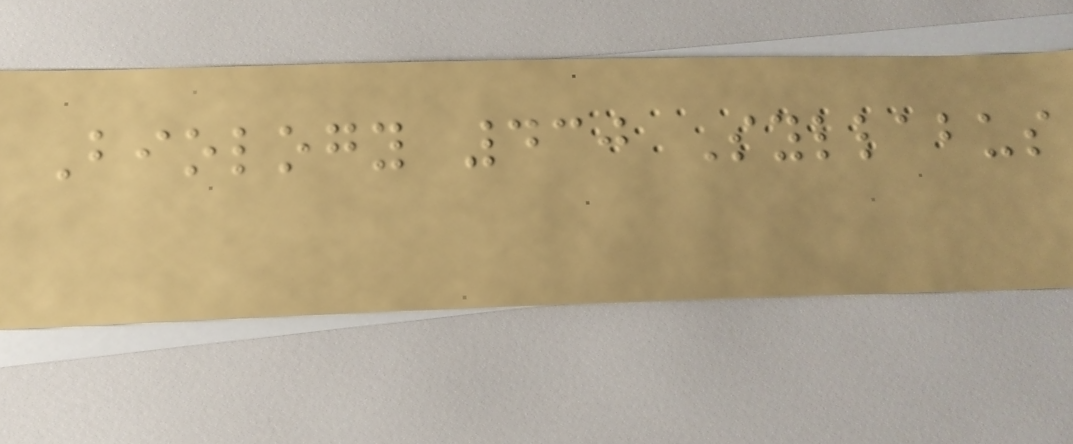Biology 430 Syllabus
